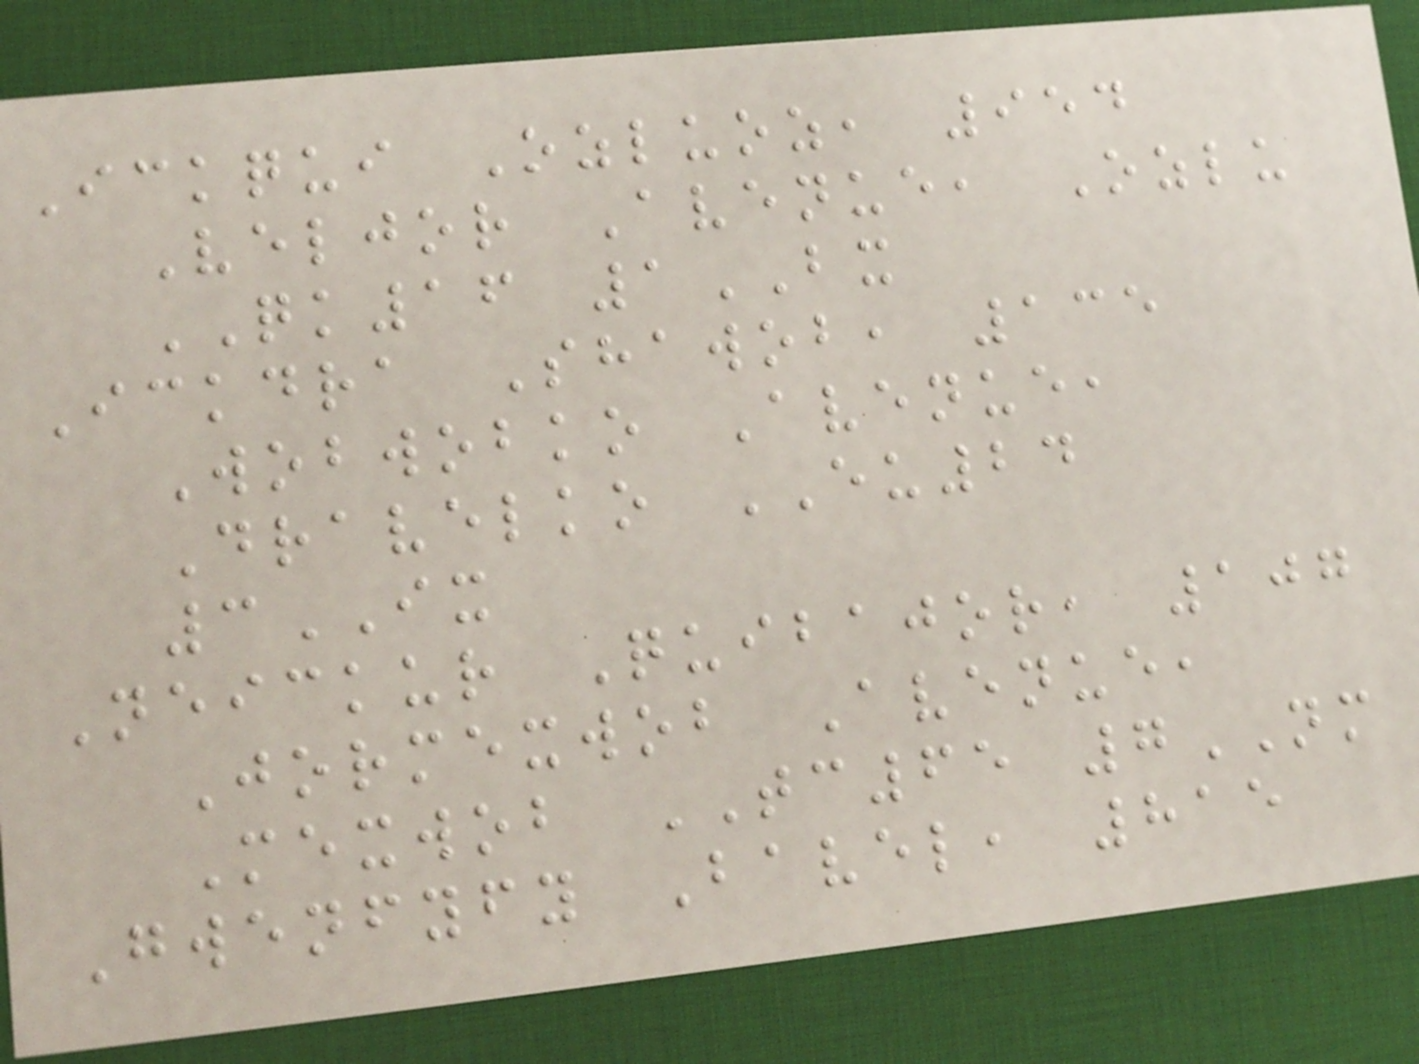Ickqui Ozluoz, 954
Veljor Avenue, Ozlu
QK16 1BX
Ickdra Shawob, 135
Wobwobko Avenue,
Dravelko EU24
3IX
Neickur Quibajor, 107
Jormexwob Avenue,
Mexwob TC65 7NM
Gwenfyfy Bavel, 815
